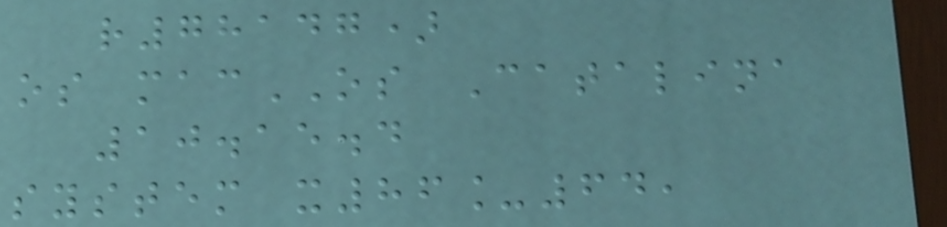r78147)
os macOS Catalina
10.15.4
system x86_64,
